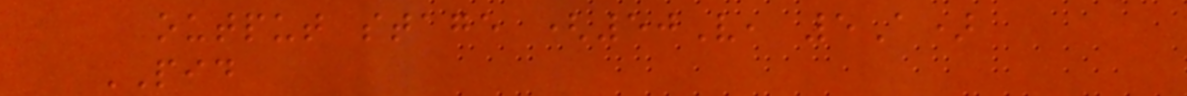output stage (50V, 5A)
PID
